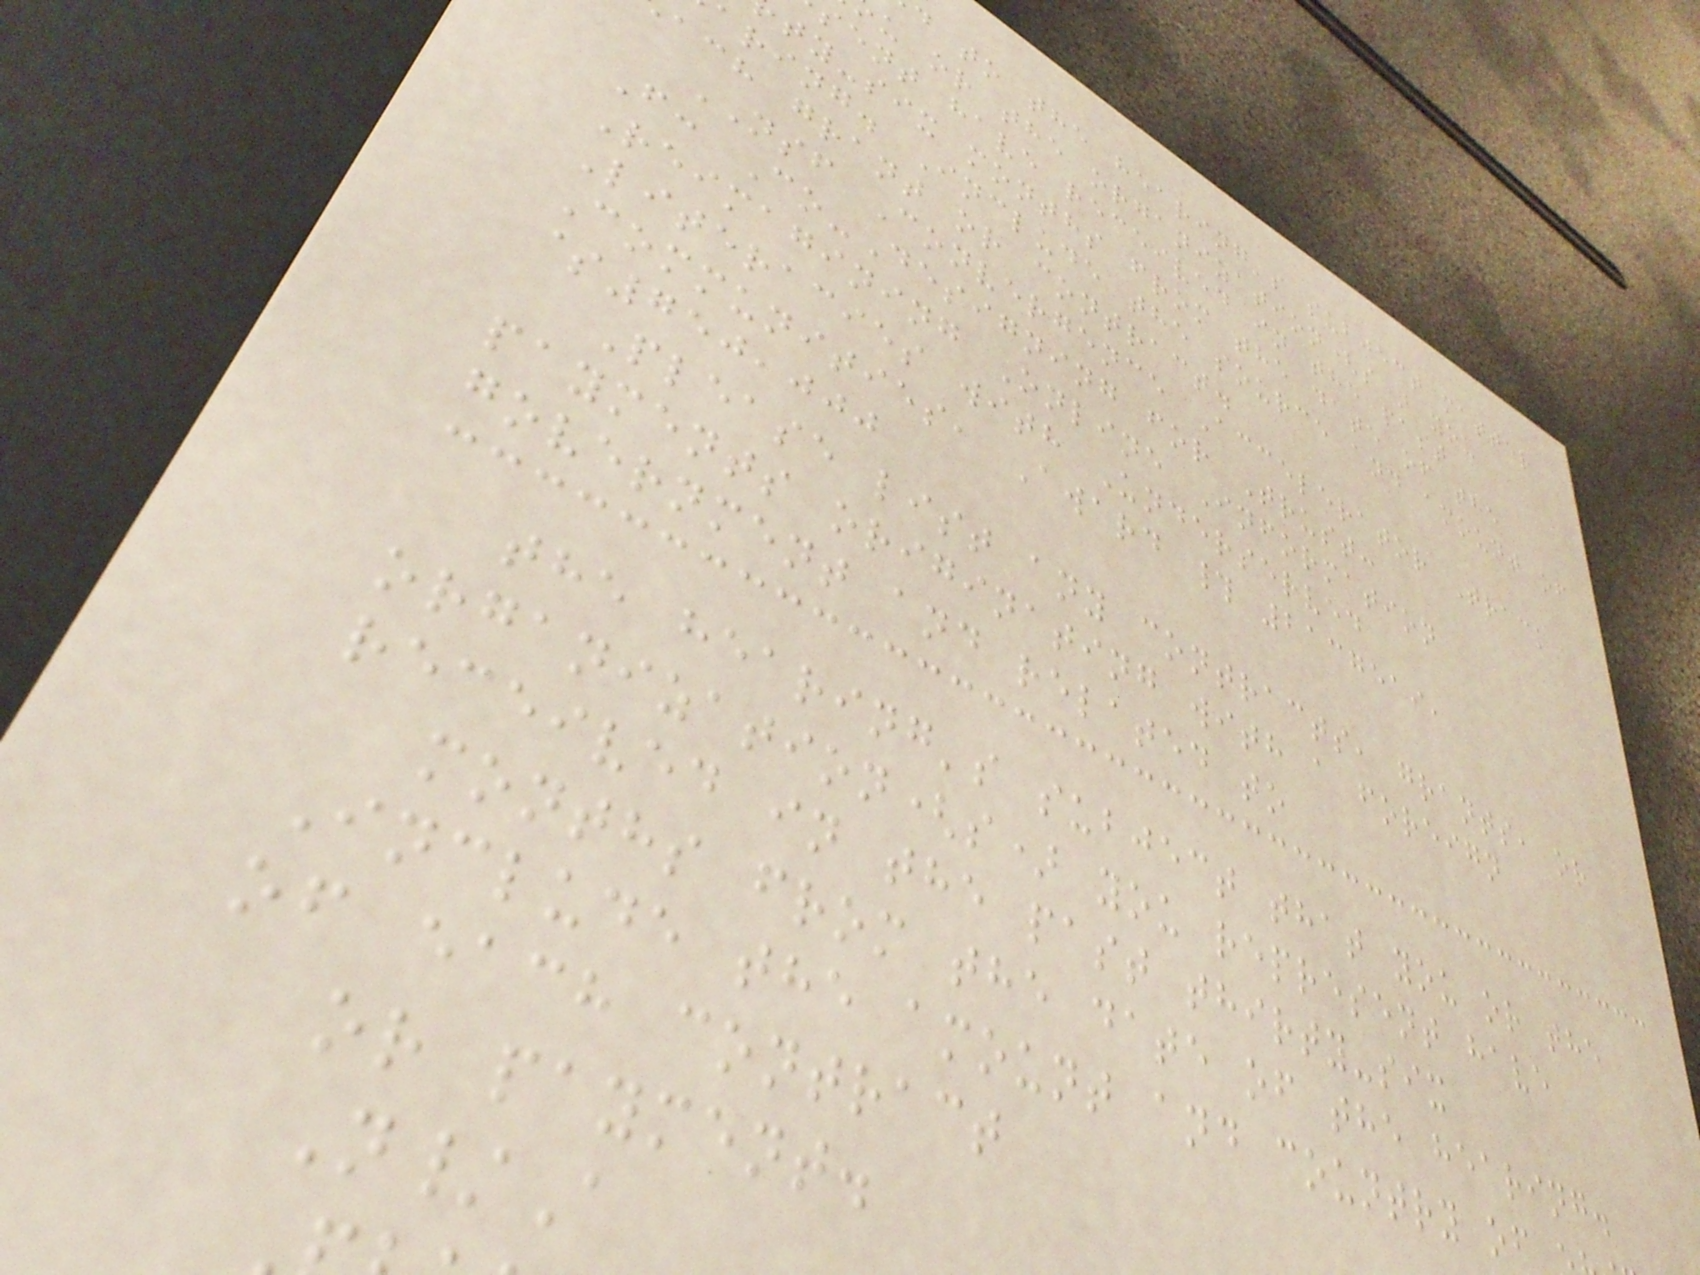d to the hearing's subject matter
u or the organization(s) you
sent have received in the past
ty-six months from the date of the
aring. Include the source and amount of
ach grant or contract.
NSF Convergence Accelerator Track
F: Co-Designing for Trust:
Reimagining Online Information
Literacies with Underserved
Communities, Award # 2137519,
$750,000
Please list any contracts, grants, or
payments originating with a foreign
government and related to
the hearing's subject that you or the
organization(s) you represent have
received in the past thirty-six
months from the date of the hearing.
Include the amount and country of
of each contract
or payment.
N/A
